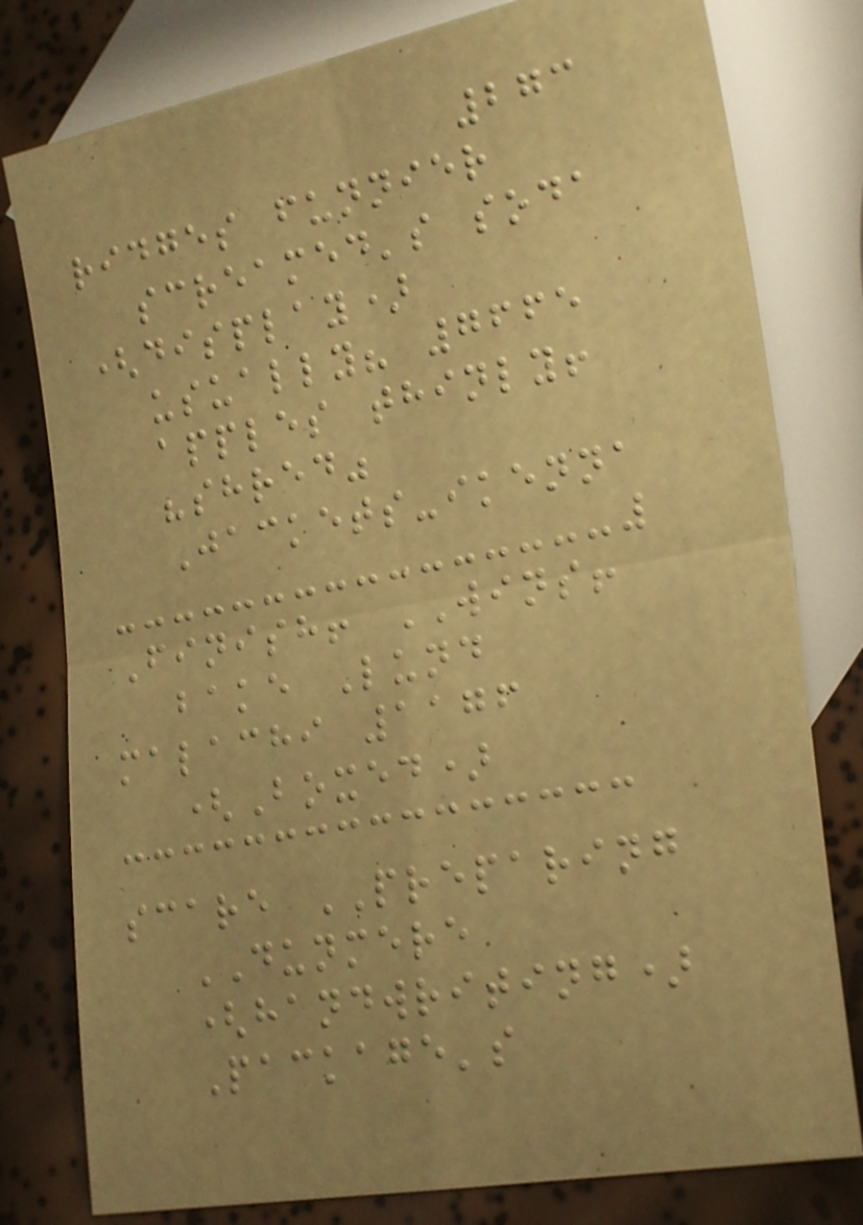273
ridges funnier
screamed's soda
(display)
usually? 7665
apples thinly!
"shred"
Jackets-ikenna
Finish! WINS!
bake Lund
malachi 1176
(Boxed)
scare PREPARING
DUNMERE
(handwriting)
Package's
